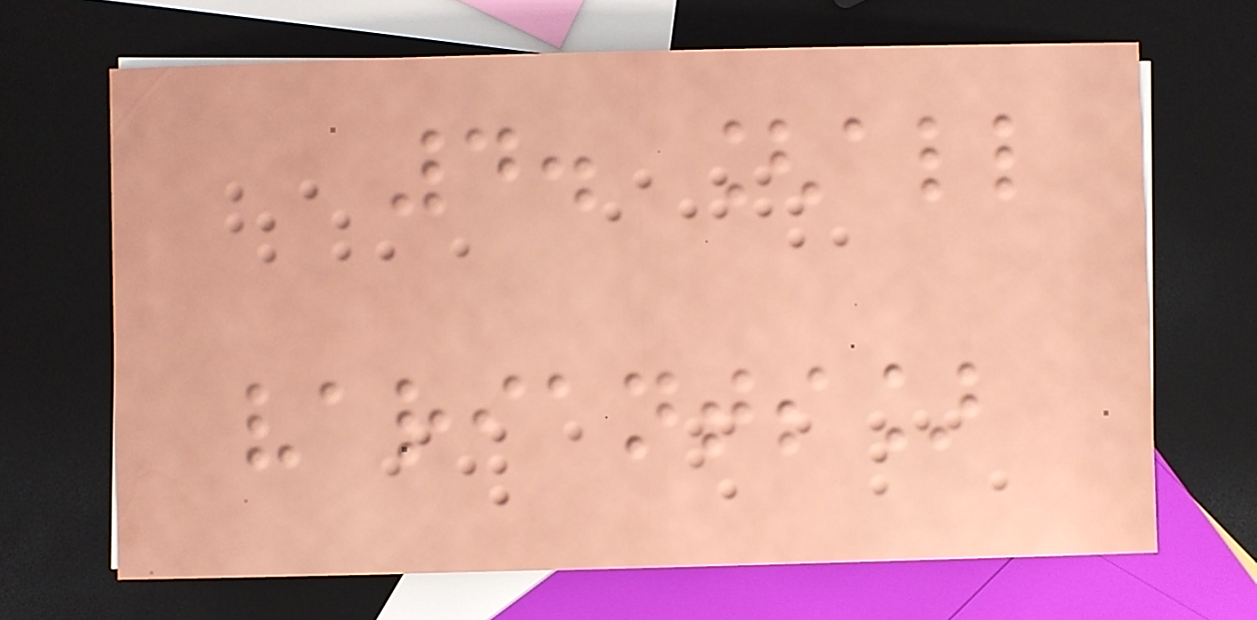4. [all
variants]
